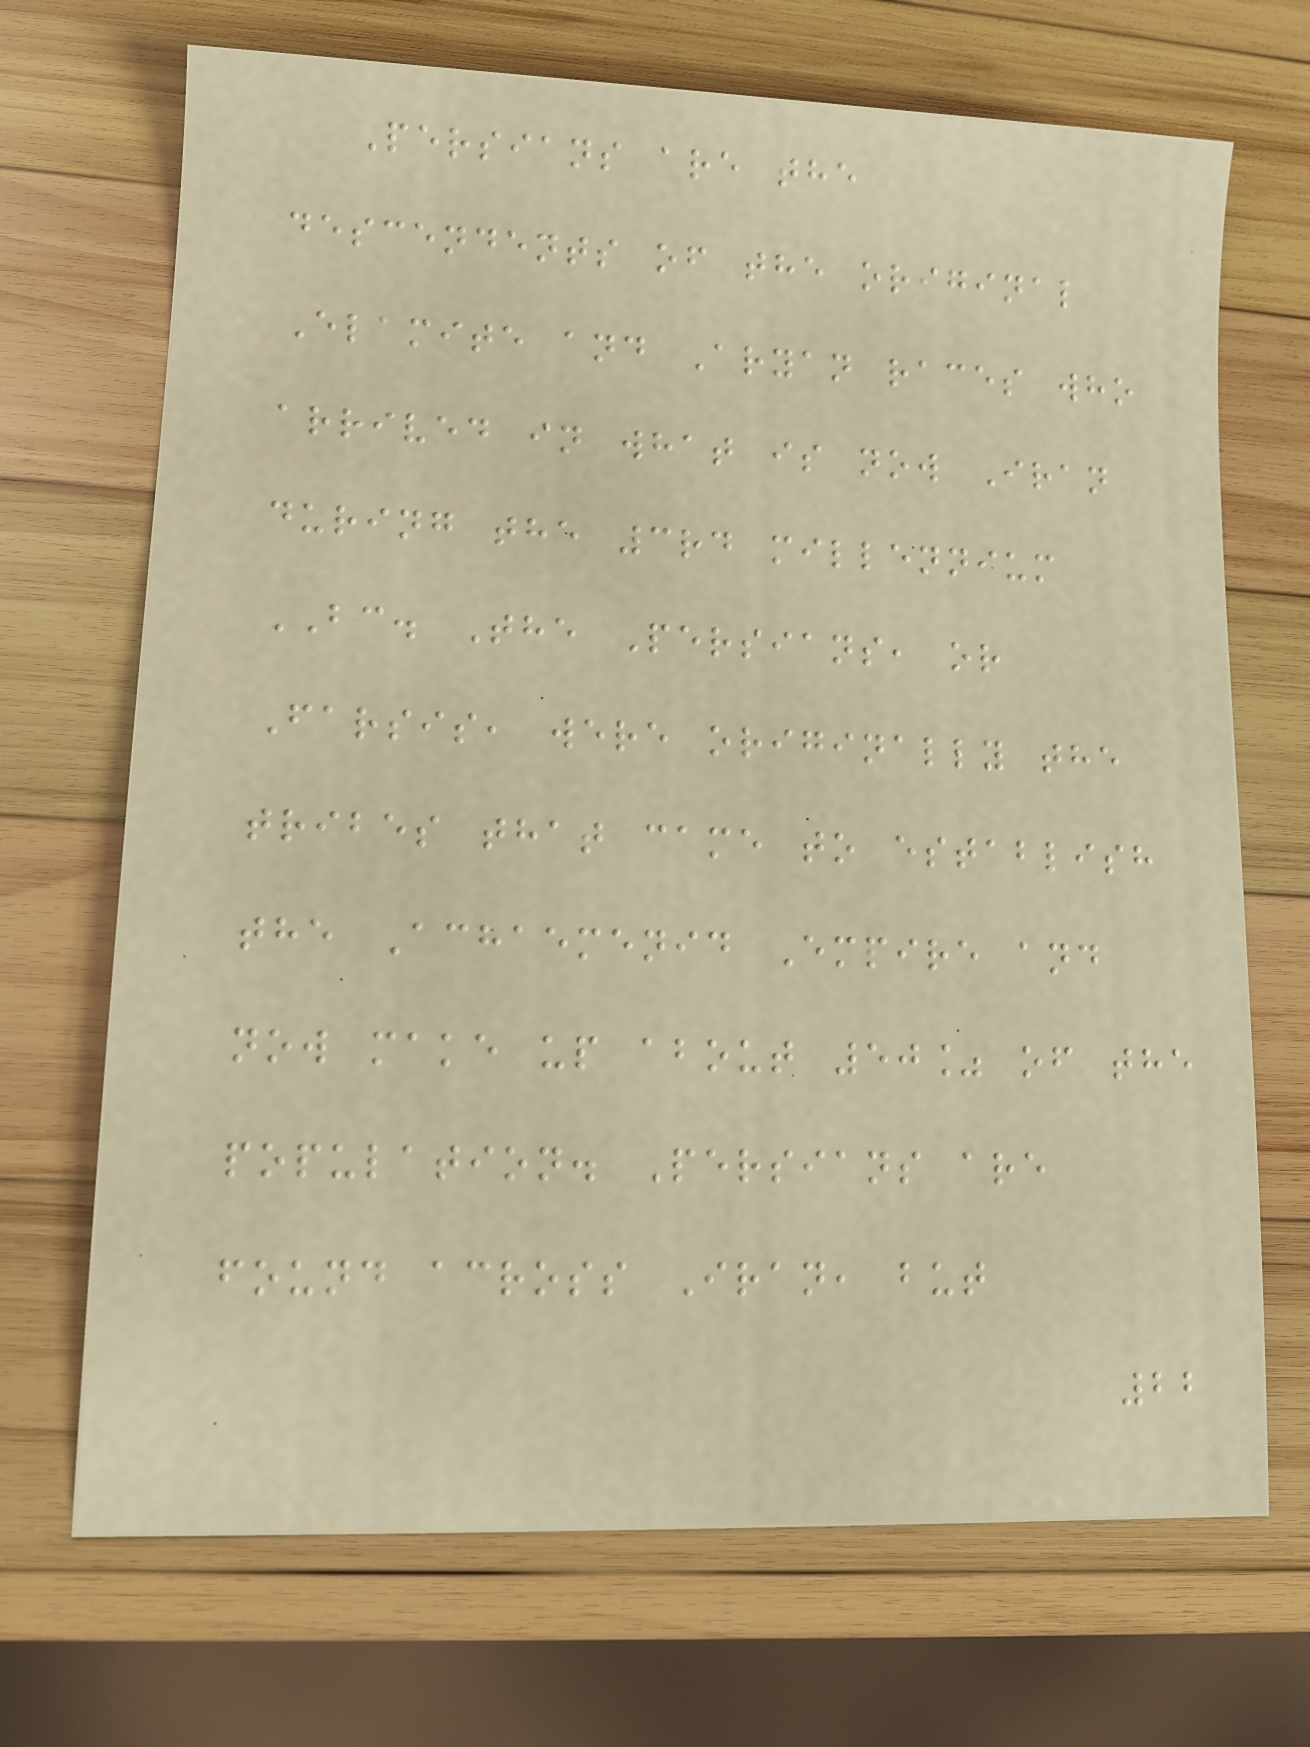Persians are the
descendents of the original
Elamite and Aryan races who
arrived in what is now Iran
during the 3rd millennium
BC. The Persians, or
Farsis, were originally the
tribes that came to establish
the Achaemenid Empire and
now make up about 50% of the
population. Persians are
found across Iran, but
22
